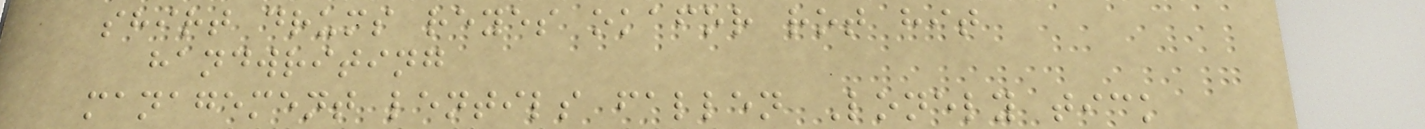shirt drums reyes okafor rot hit
handwriting
management lentils fallen Lonely tick
